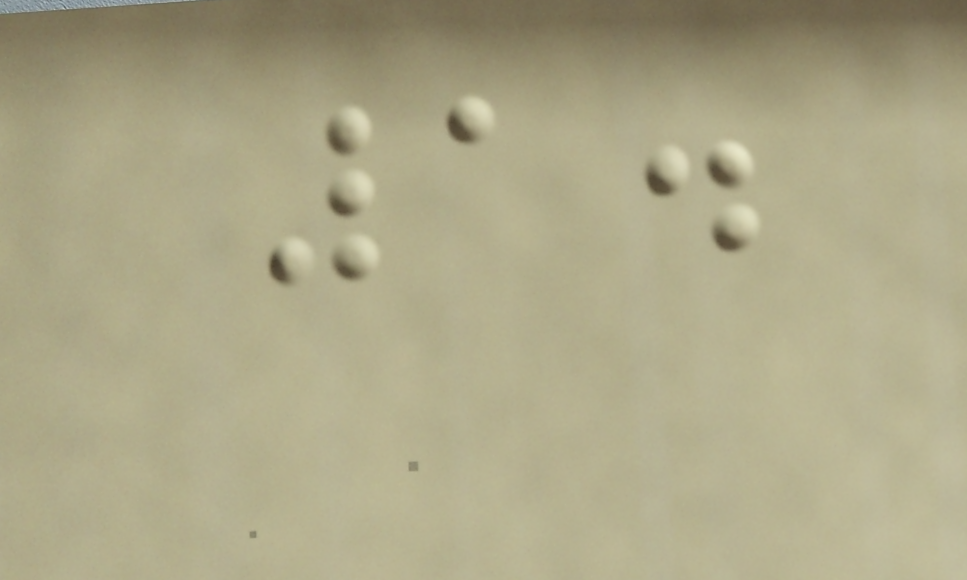1.
